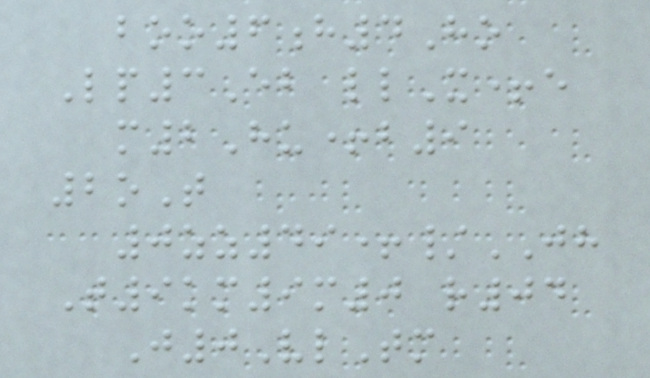boo6h4Ho
Lp3Eb llX+e
m2Hu+b9
2oT
0zz49+/JH
T9km9m0 r04
J0VlTm
